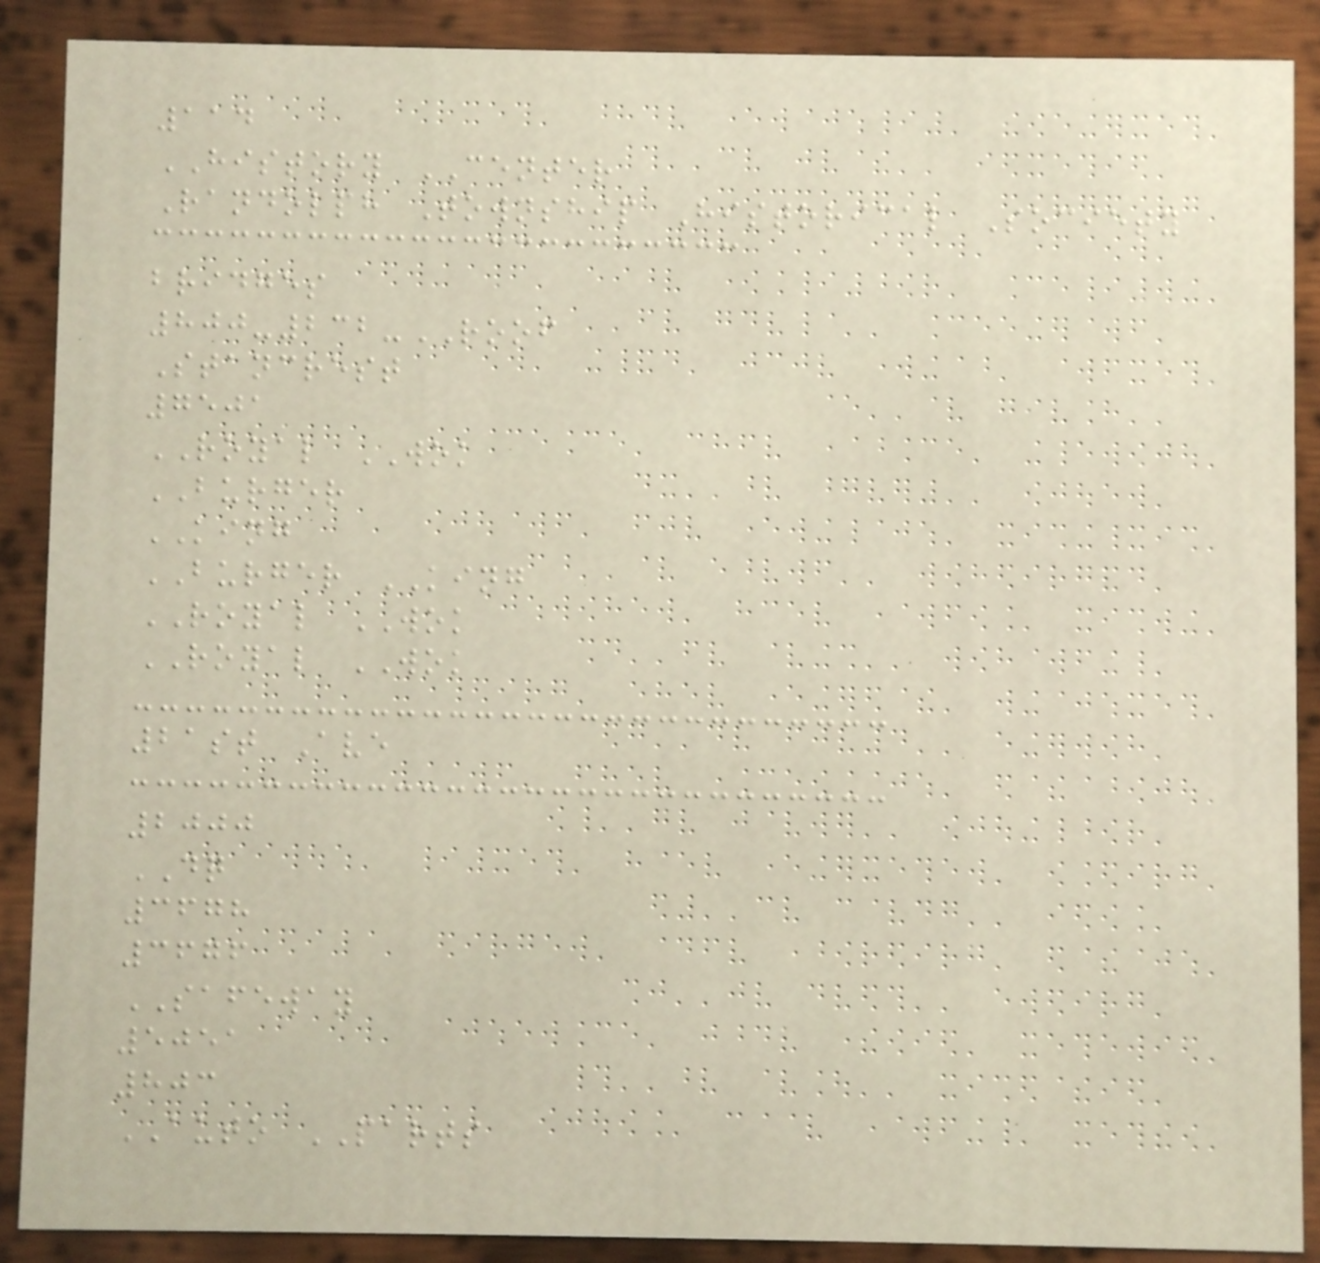114
HISTORY CENTER
Randolph Township Historical Society
bridges
800-232-ROOF
Stancrest
7501
ROYAL WOK
BURGER
KING
BURGER KING
ROYAL WOK
ROYAL WOK
21st Ave
2000
DQ
3678
3676
SAFEWAY
5051
803
AUTO PARTS
